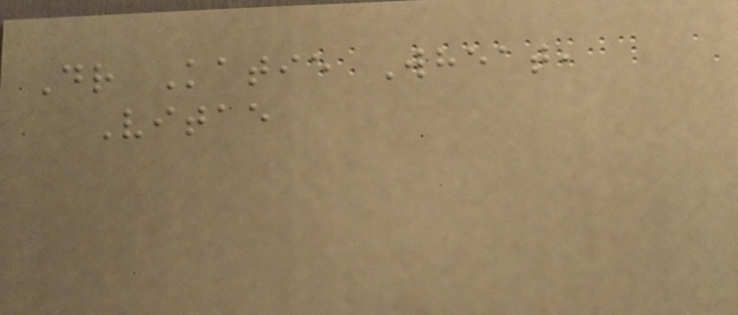Dr Katie Wheat,
Vitae
